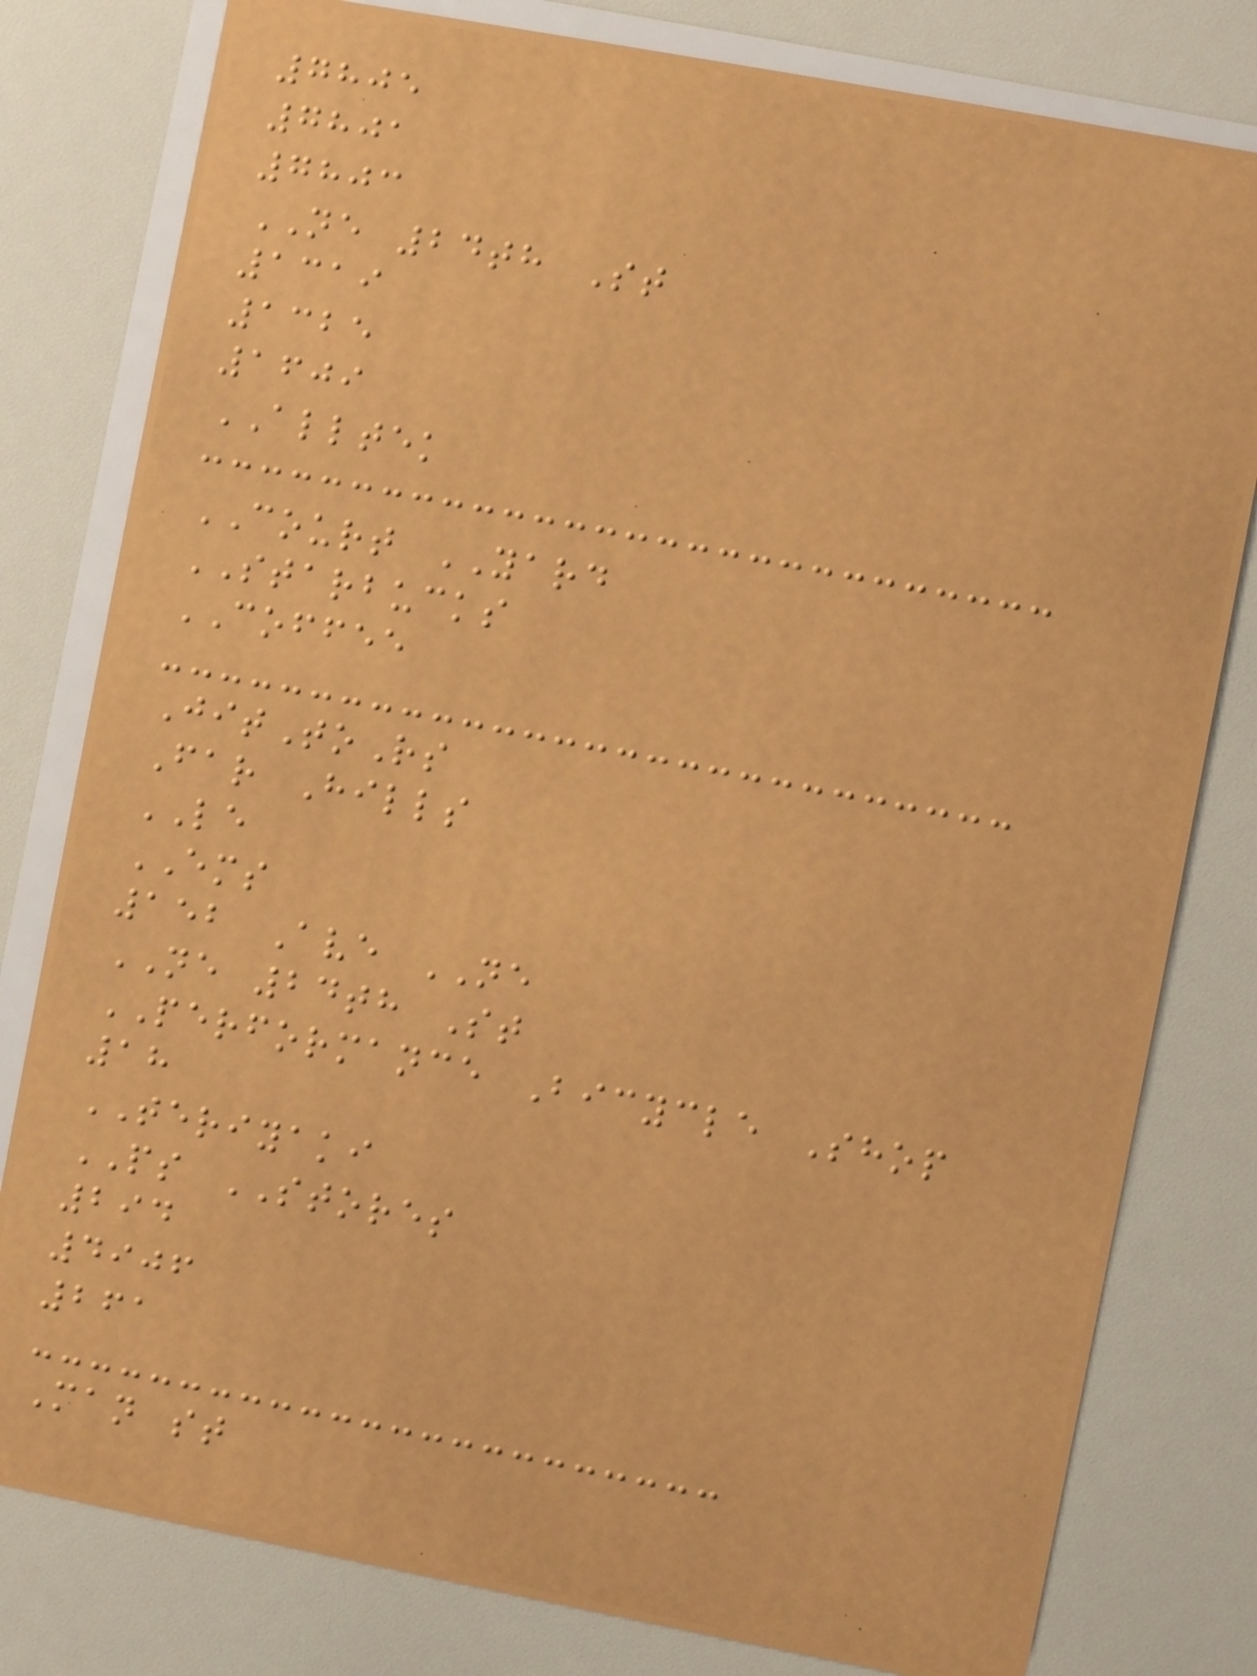7805
7801
7803
NE 24th St
1319
1325
1609
ALLTEK
COURT YARD
STARBUCKS
COFFEE
JitToRs
Far Hills
LE
EMS
152 Ave NE
NE 24th St
PERFORMANCE Bicycle Shop
18
TERIYAKI
PS STORES
294
4906
261
Man st
